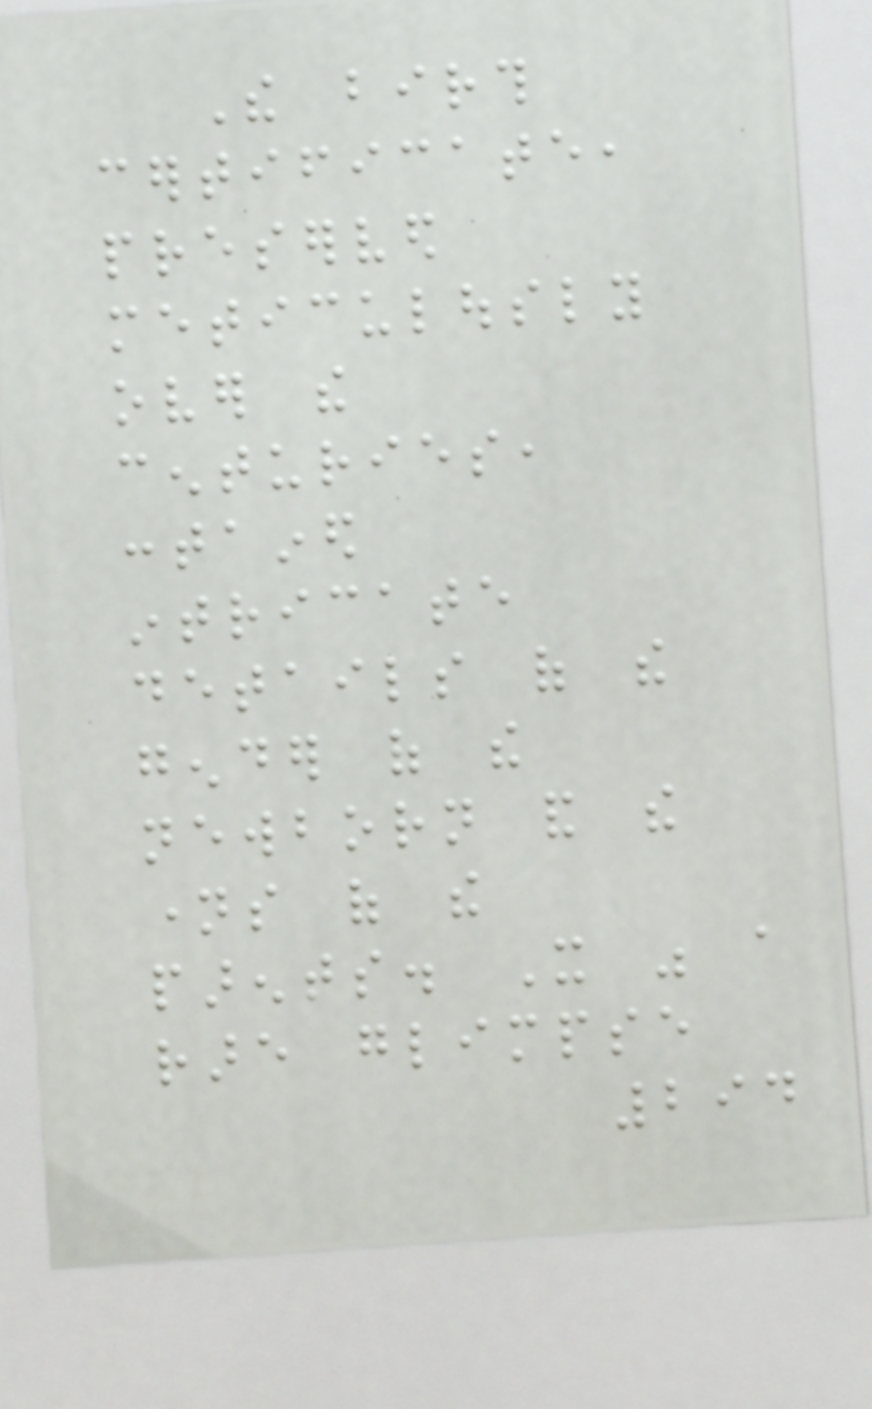The birth
certificate,
preserved
meticulously
over the
centuries,
contained
intricate
details of the
gender of the
newborn and the
names of the
parents. It was a
rare glimpse
294
